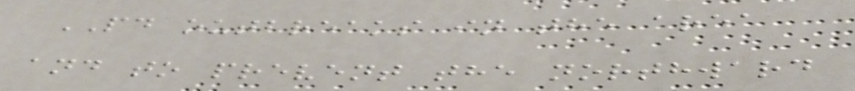PD outbreaks in the area
and to prevent the northward
